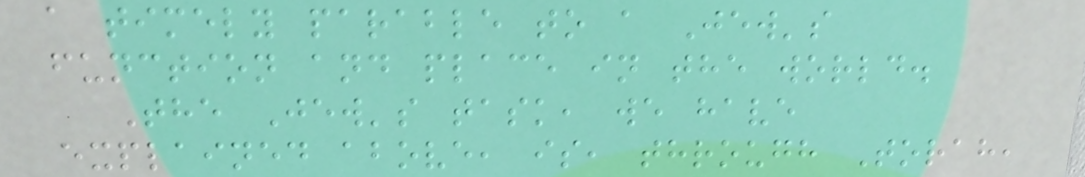a timely parable to a Jew's
function and place in the world.
The Jew's task, we have
explained above, is, through Torah,
